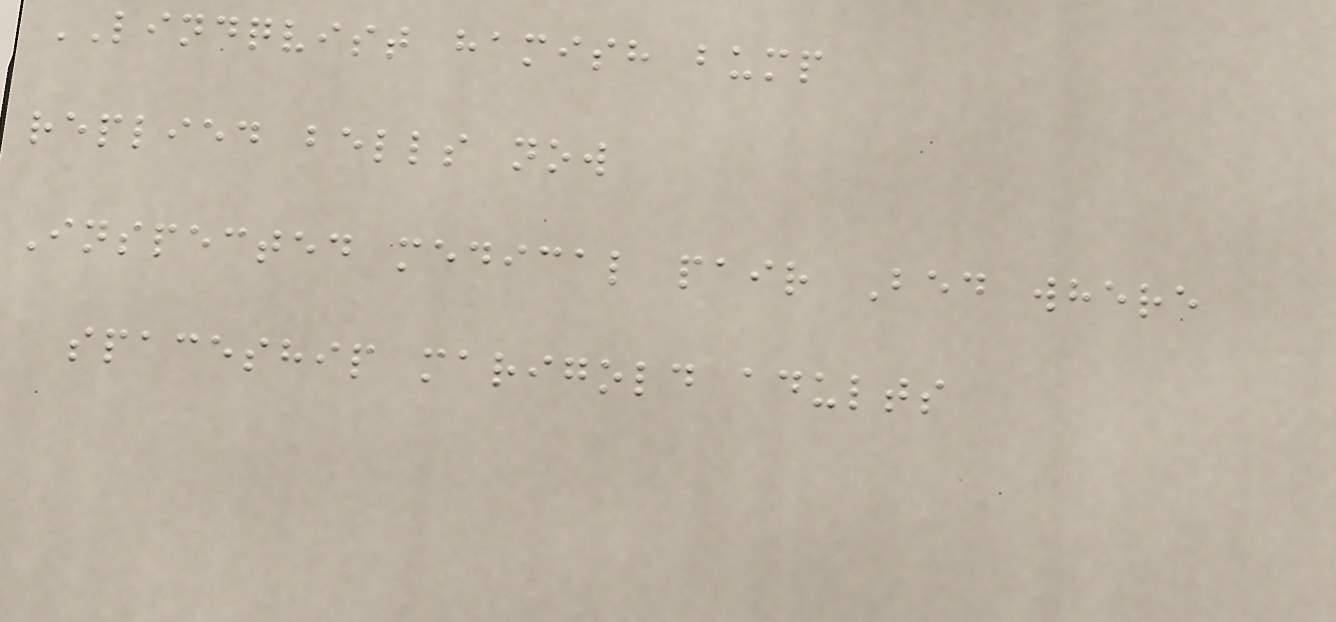LINDQVIST hamish bump
replied bells now
Inspected medical pair Bed where
spaceship marigold adults
